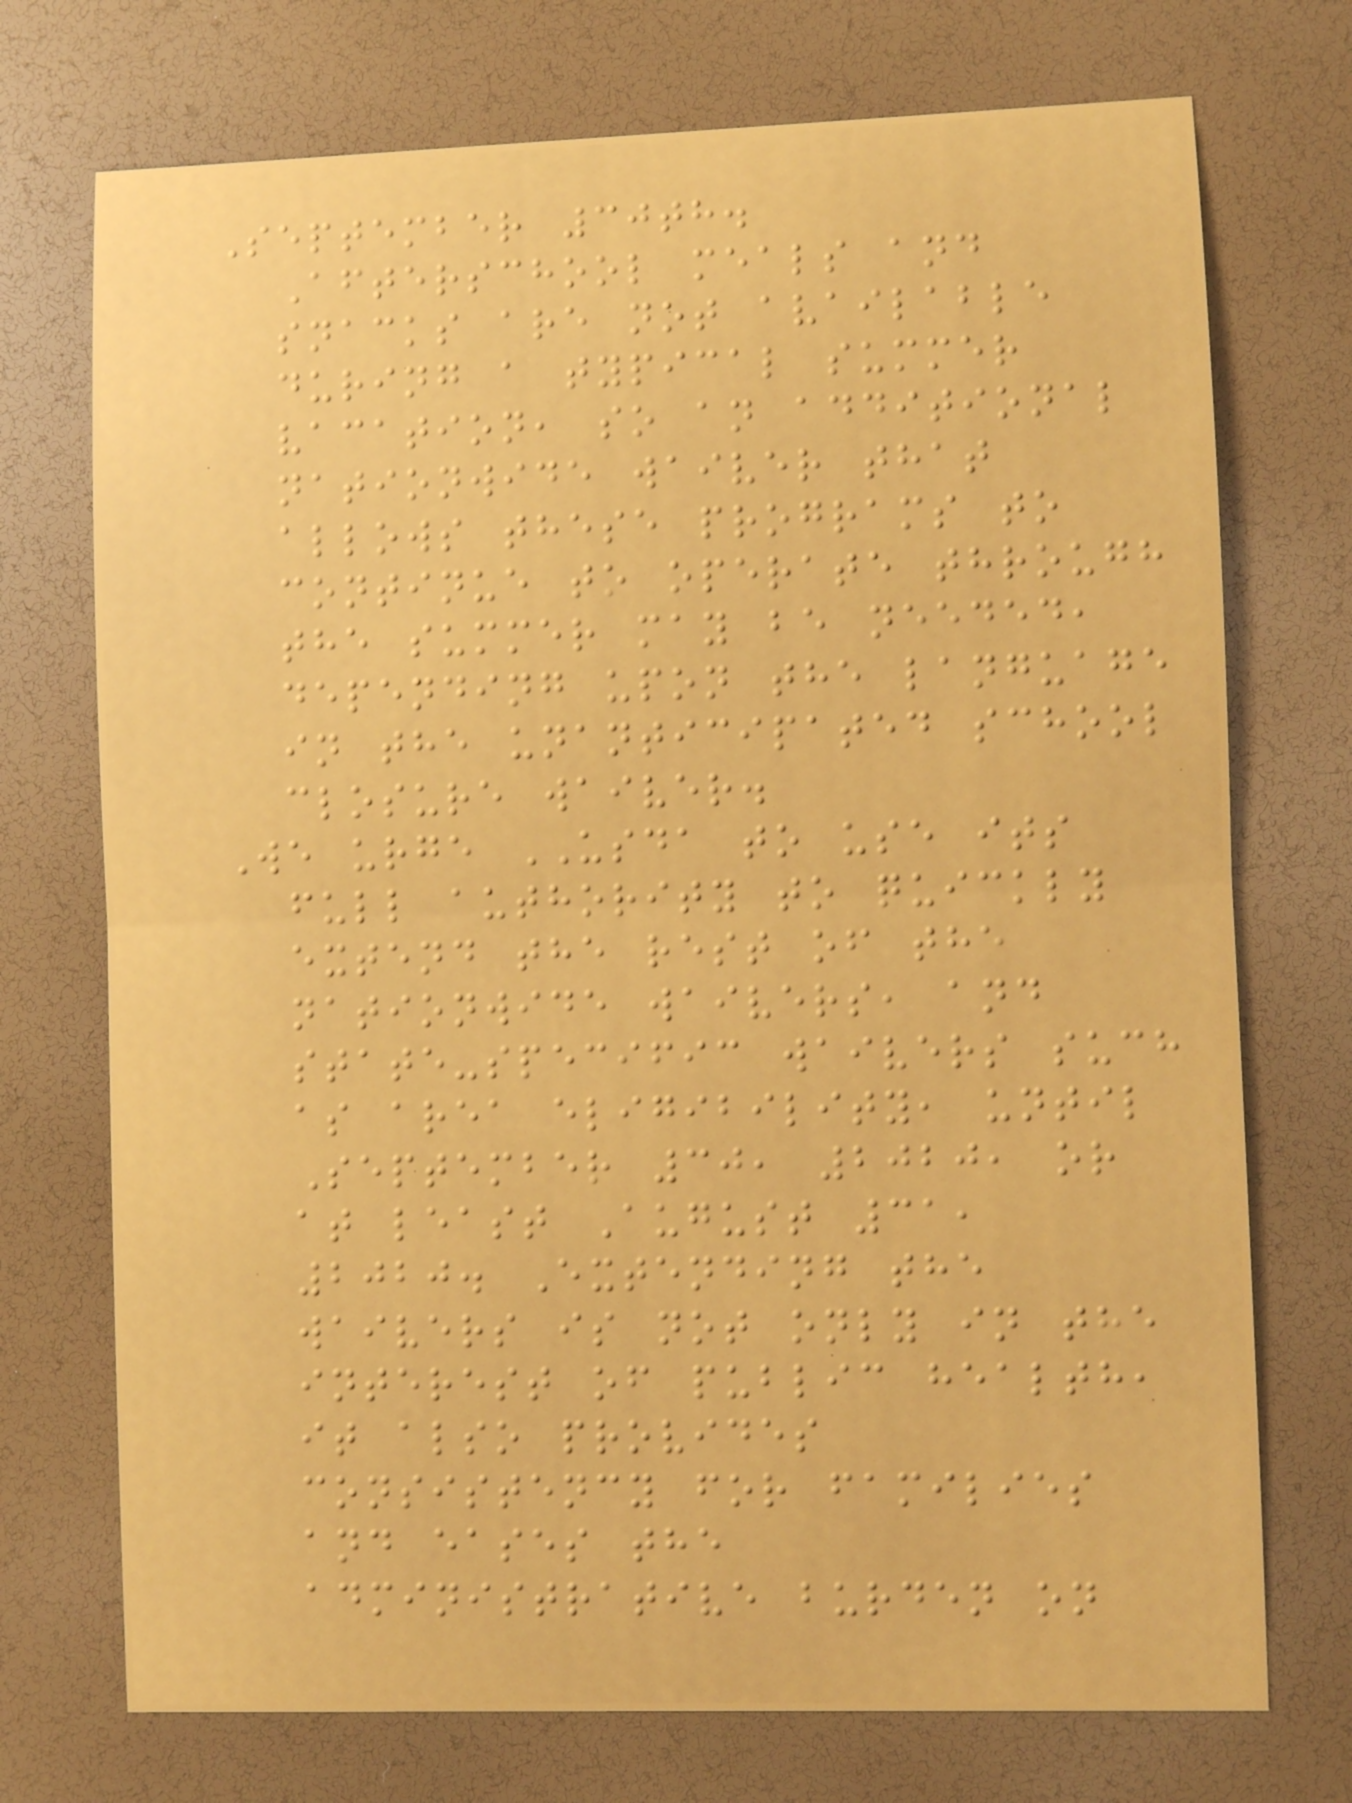September 30th.
Afterschool meals and
snacks are not available
during a typical summer
vacation, so an additional
nationwide waiver that
allows these programs to
continue to operate through
the summer may be needed,
depending upon the language
in the unanticipated school
closure waiver.
We urge USDA to use its
full authority to quickly
extend the rest of the
nationwide waivers, and
state-specific waivers such
as area eligibility, until
September 30, 2020, or
at least August 31,
2020. Extending the
waivers is not only in the
interest of public health,
it also provides
consistency for families
and eases the
administrative burden on
